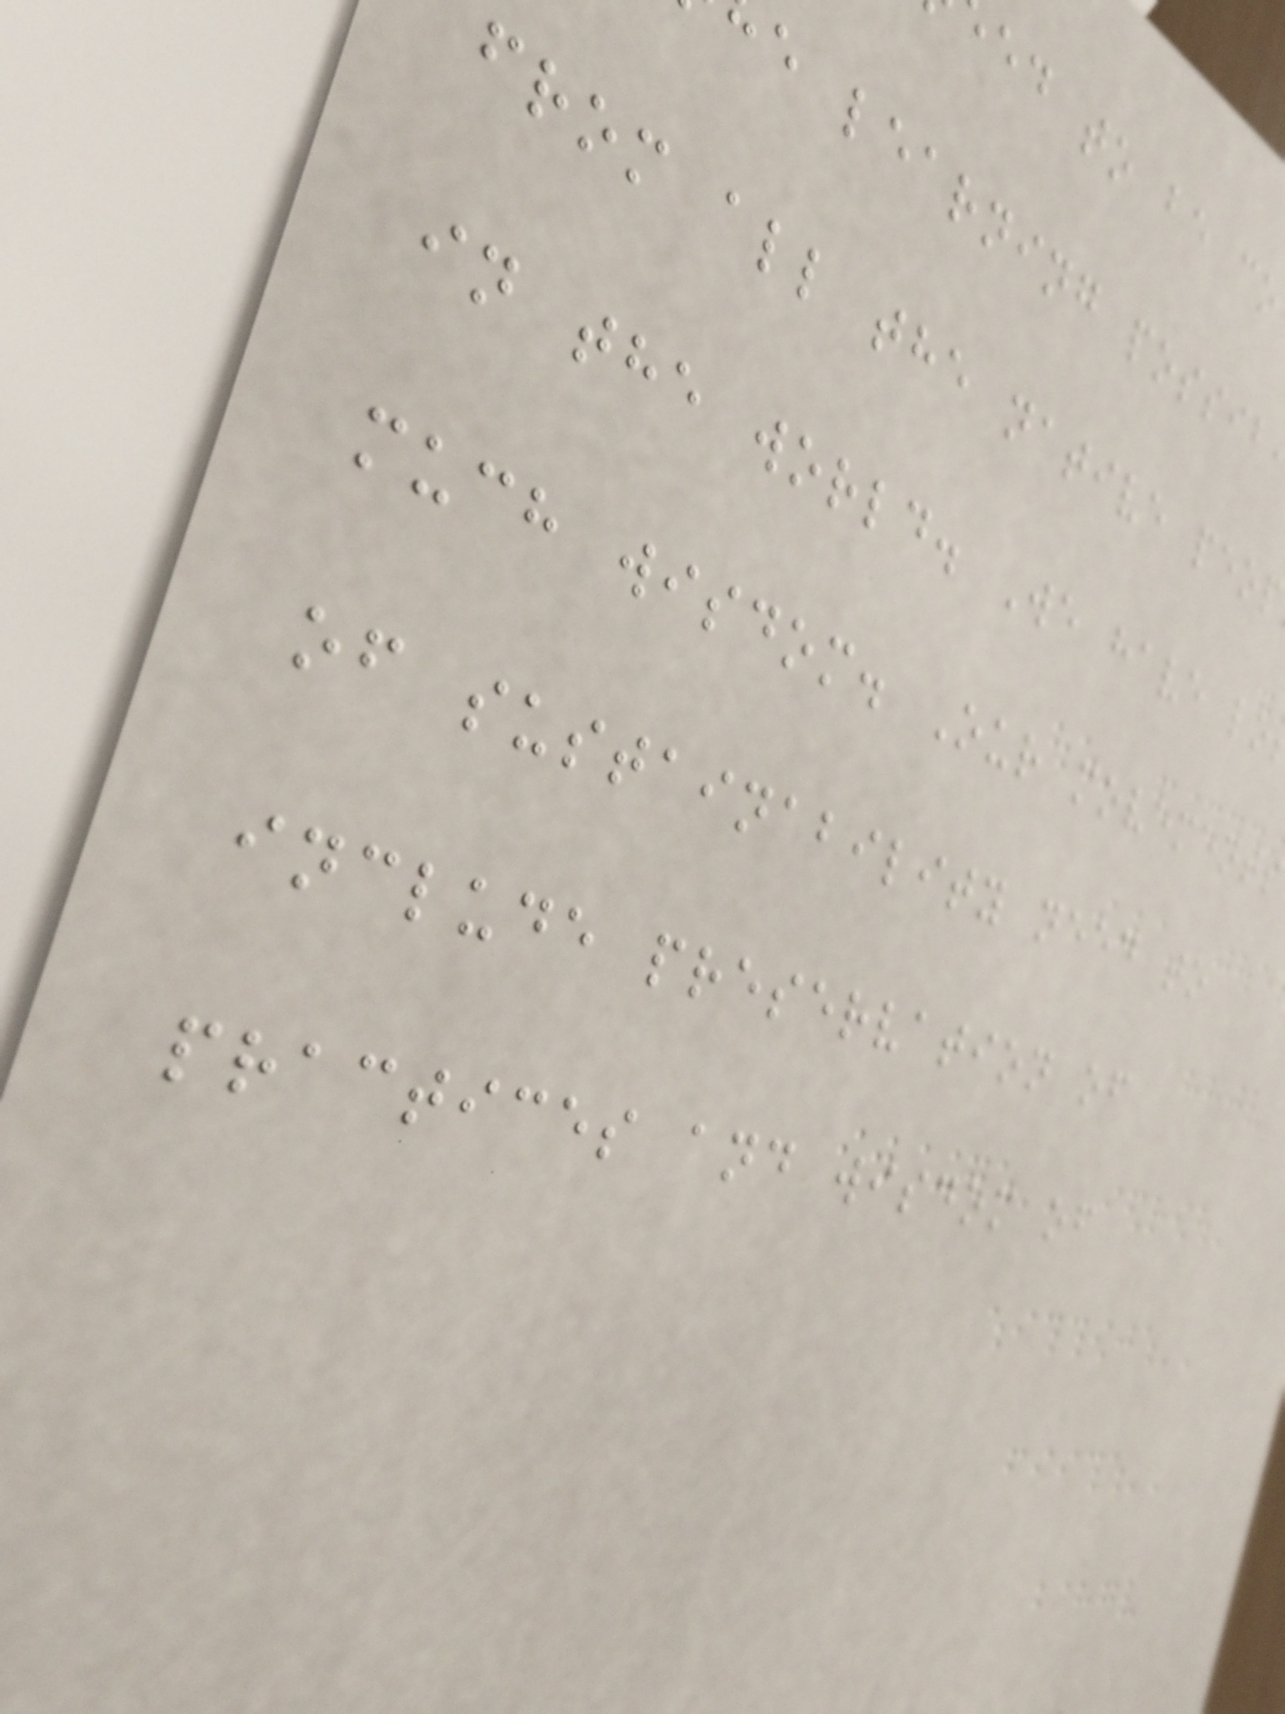ed to be co
e learning possib
from all the native peop
in the world. We have lo
much wisdom. Our movements
of sustainability need to
include preservation of
practices and wisdom of
